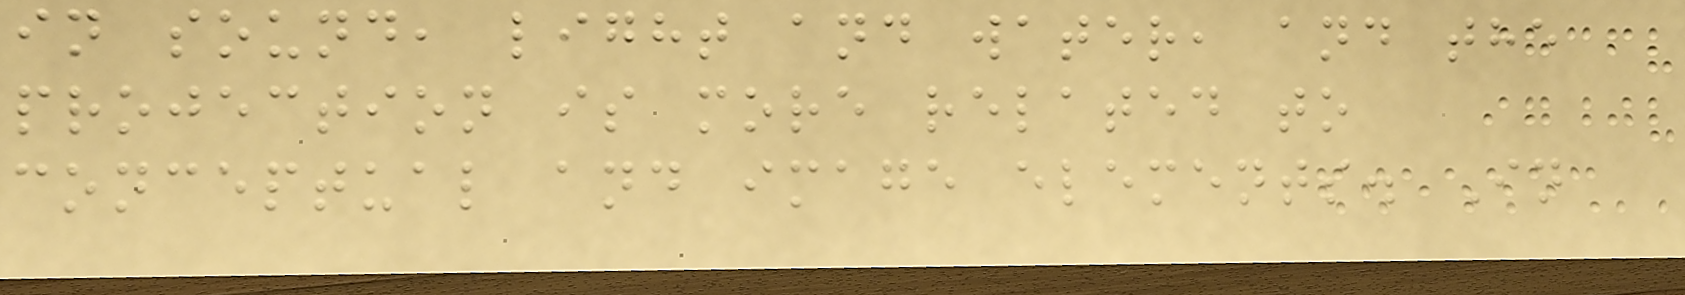in sound, light and water, and the
projection is more related to
conceptual and image elements. In
